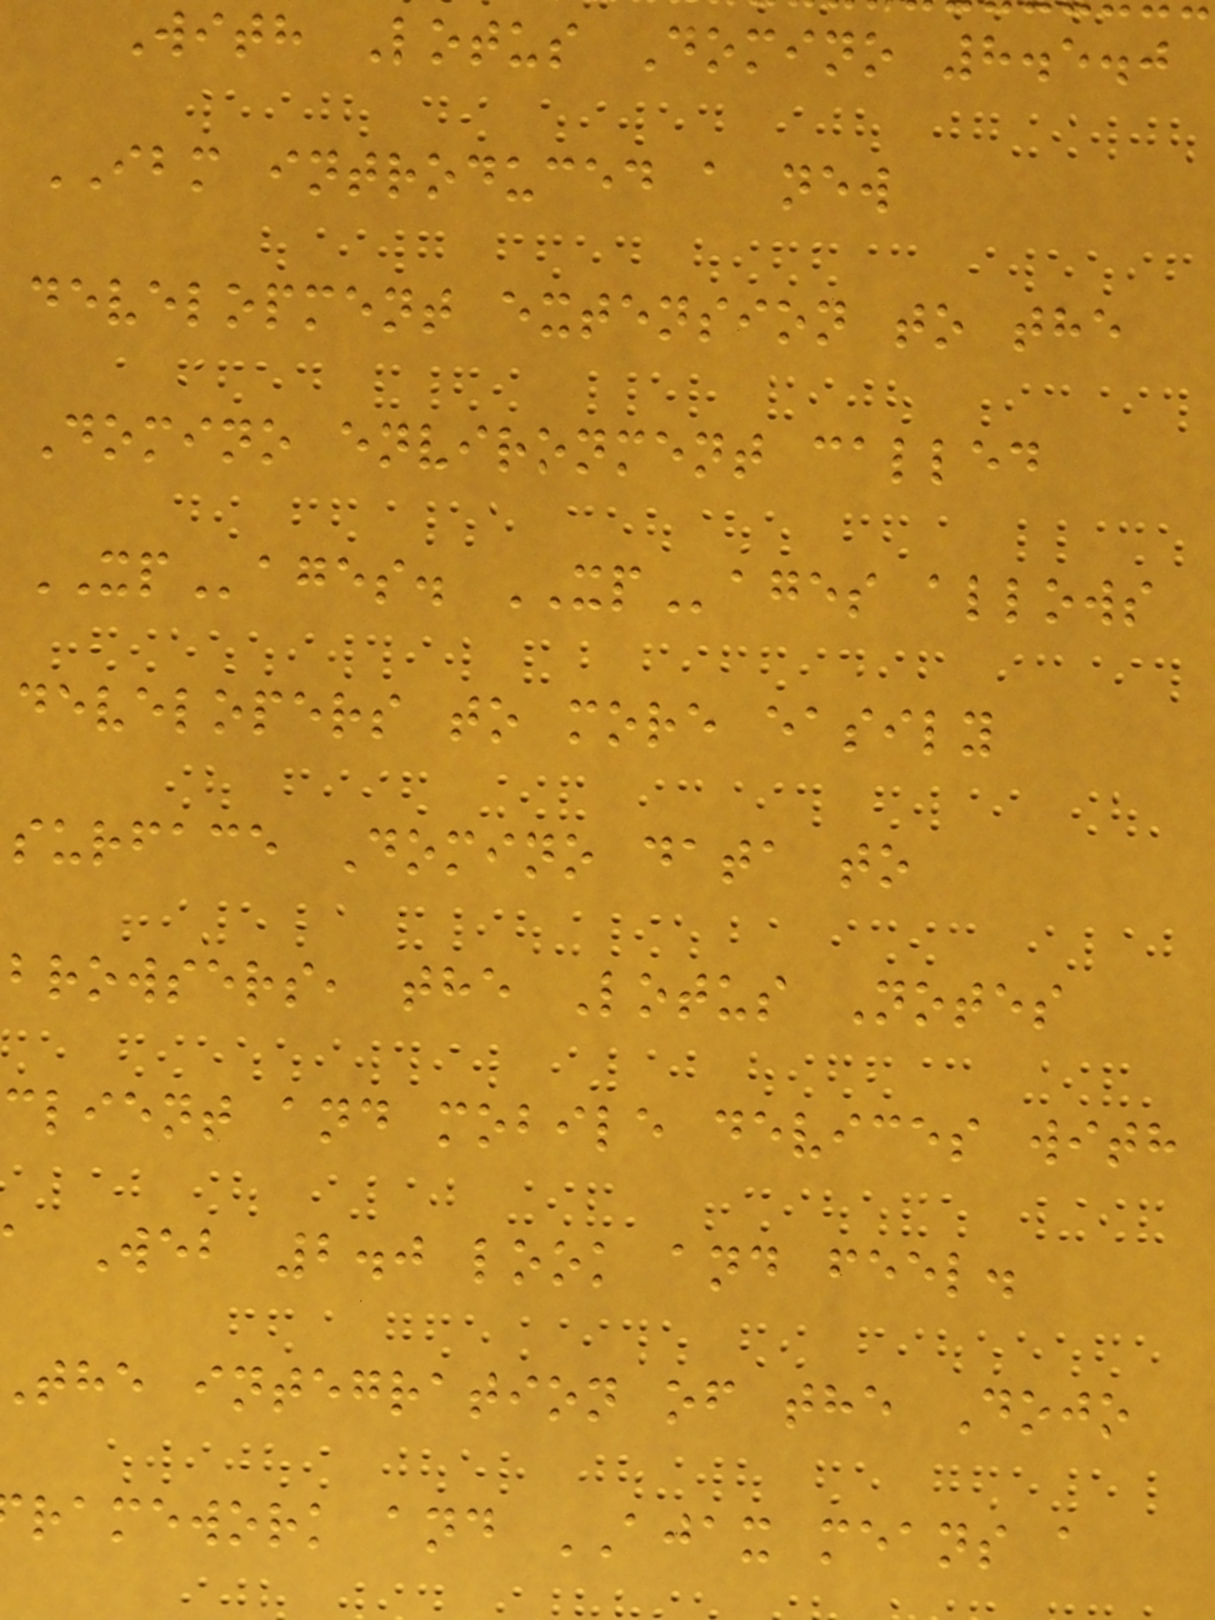With Lotus Domino 8.5.0
IBM introduced a new
development extension to the
Domino environment called
XPages. XPages allows
developers to more easily
surface Domino data to
browsers, the Lotus Notes
client and mobile devices with
Web 2.0 look and feel.
the integration of the Dojo
ramework and AJAX means a
